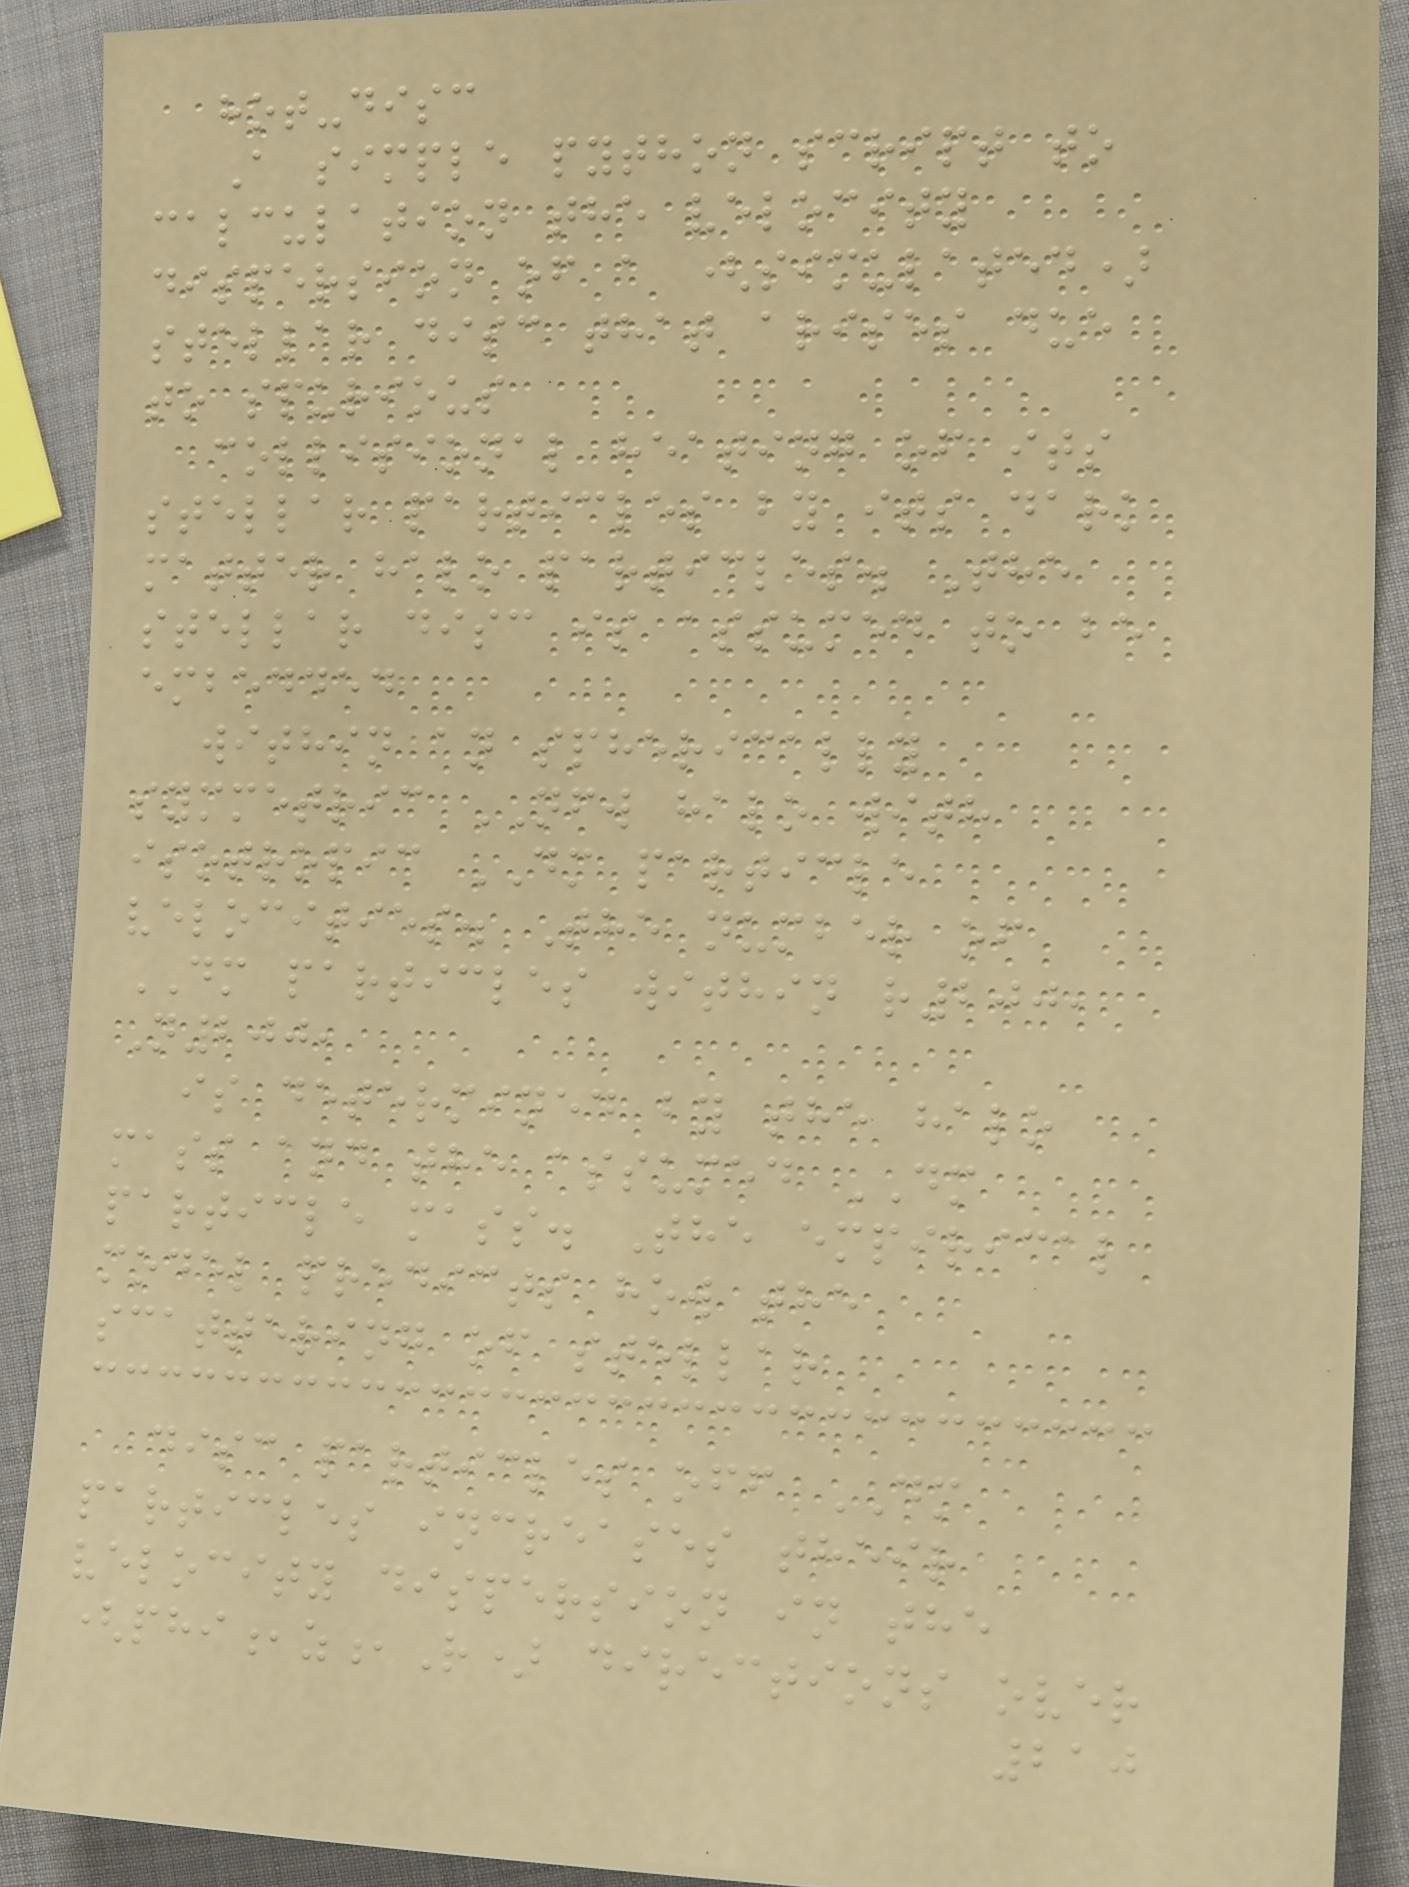hot-disc
A simple python script to
calculation the velocity
dispersion of a (simulated)
stellar disc that arises due
to spurious
collisional heating of its
stellar particles by its dark
matter halo particles. The
stellar disc is assumed to be
embedded
within an spherically
symmetric NFW halo with
isotropic DM particle
velocities. The number of
DM particles within r200,
N200,
is determined by the halo
mass and the assumed DM
particle mass. The empirical
model predicts how the
scattering of stellar
disc particles off DM
particles increases their
velocity dispersion in the
(phi,z,R) directions over
210
